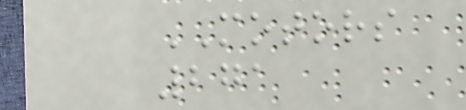MOTORS
271
